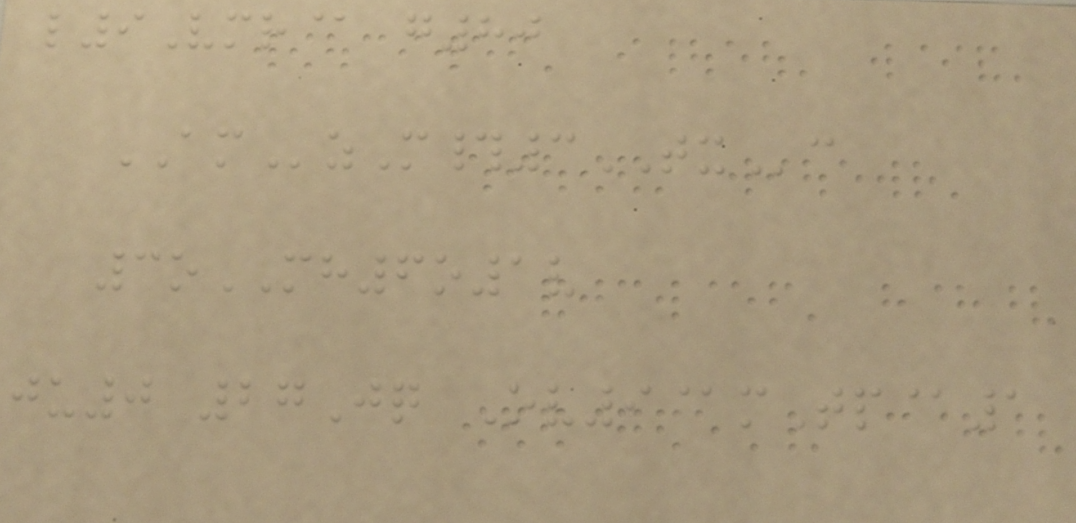l9Vmr@ g80
AMzM#3TXc
3oMH6o1v
ju0 27Jq Ov9@mTp@1
